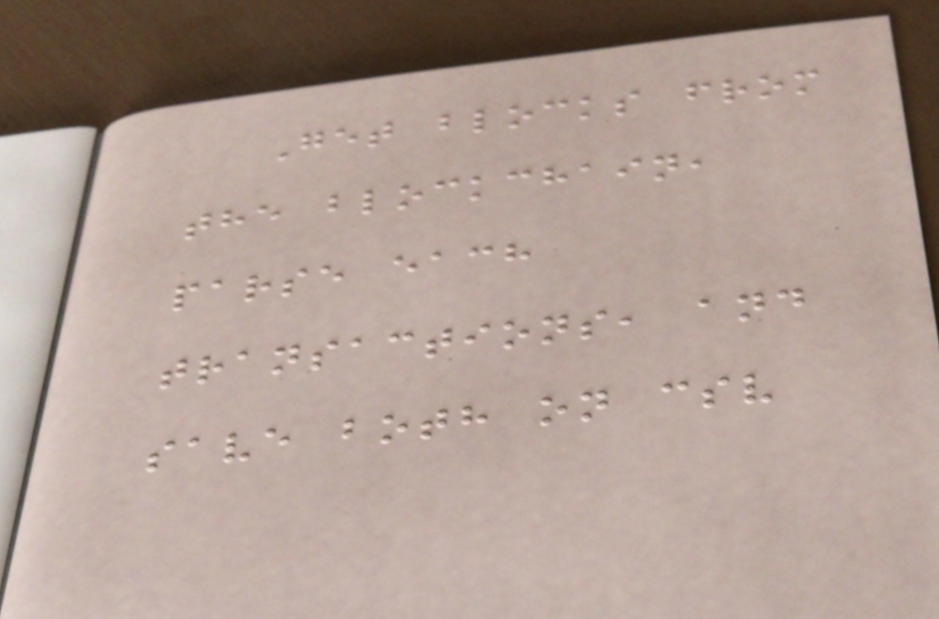Get blocks from
the blockchain,
parse each
transactions, and
save both on csv
